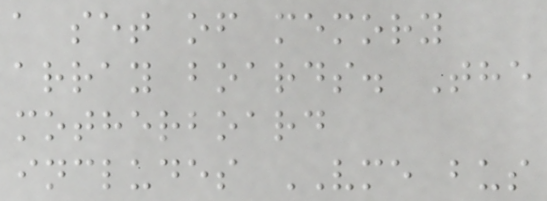a set of memory
array boards. The
motherboard
includes VME bus
